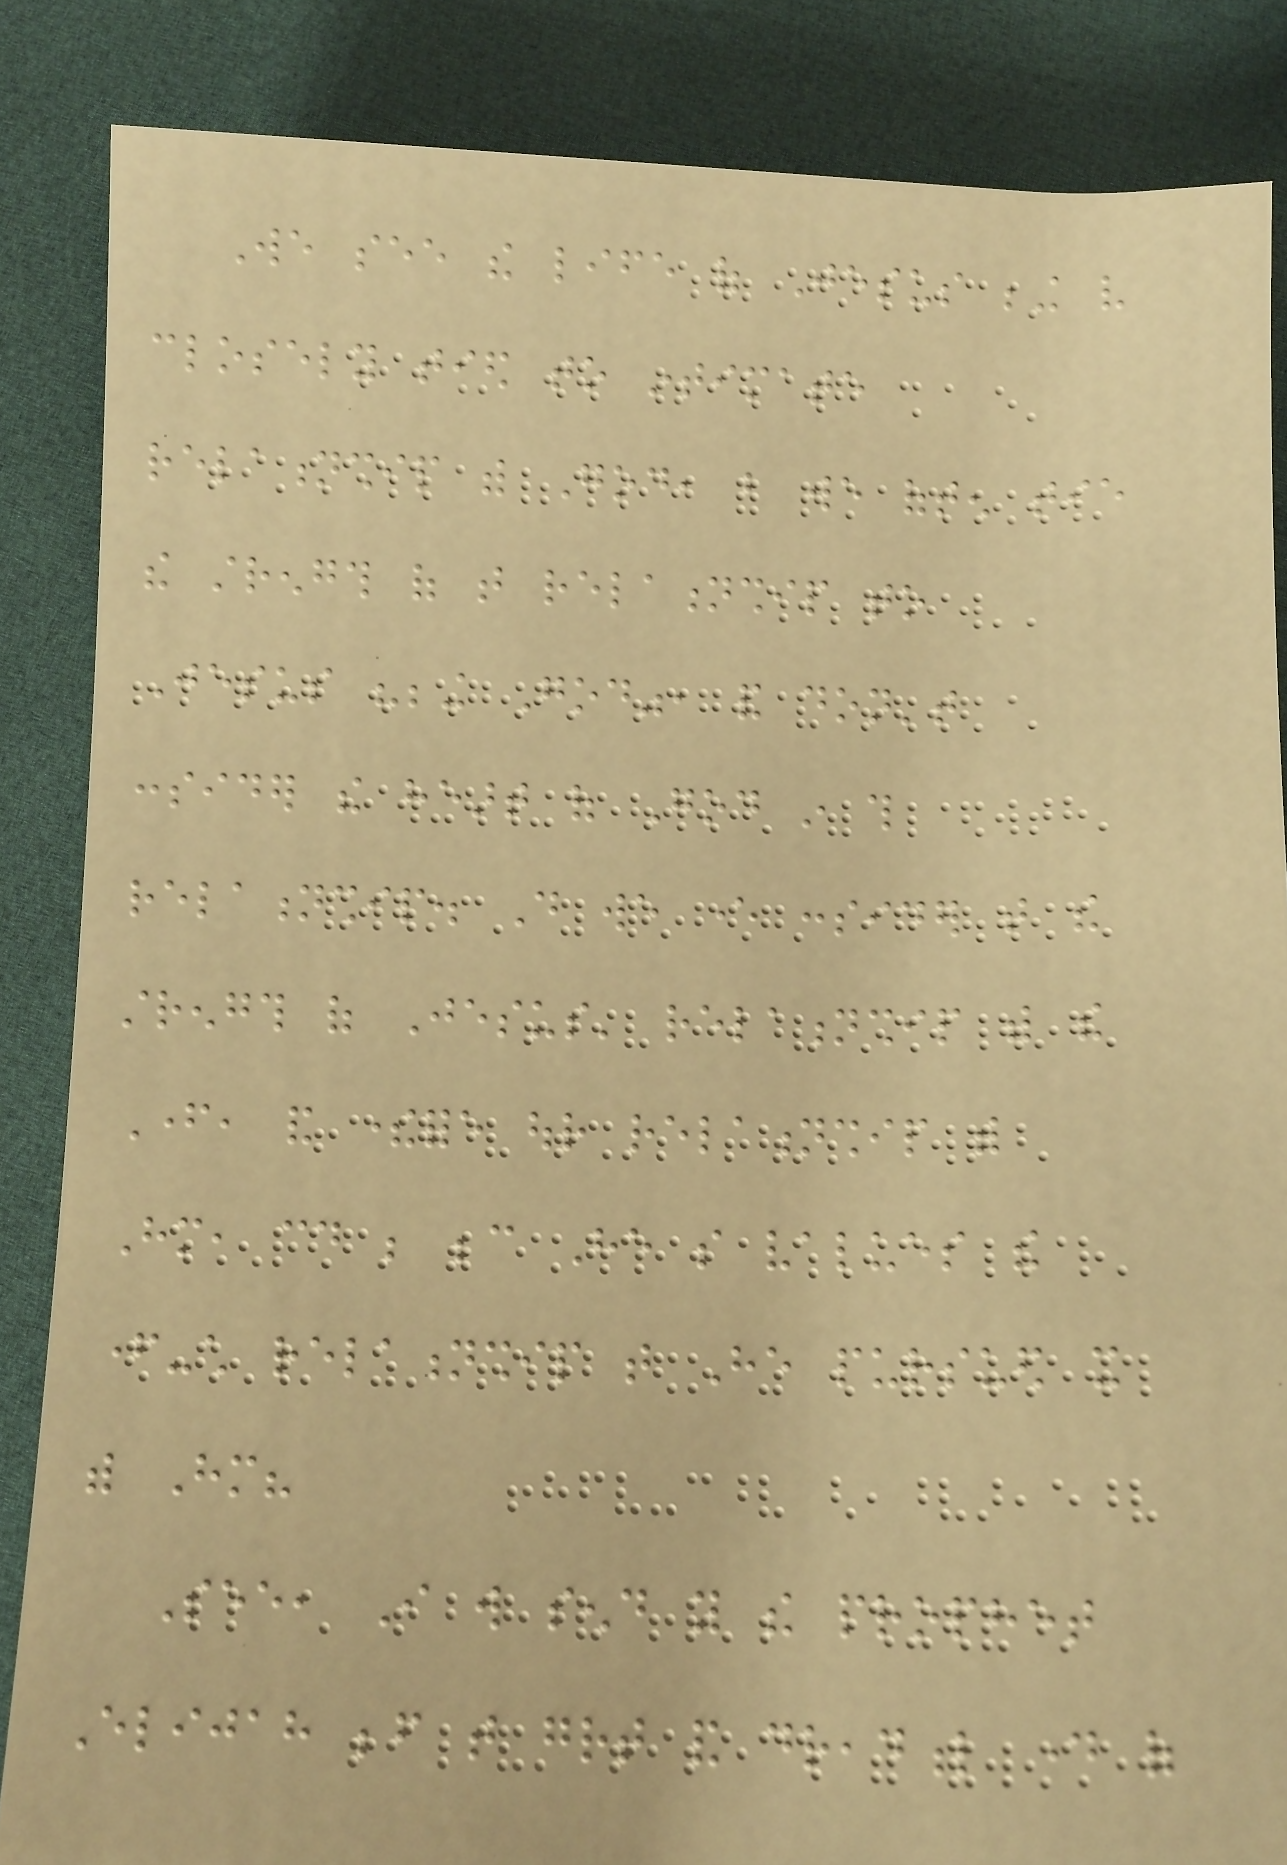We see the life of Jesus being very
closely tied to intimate
relationship with God, but we often tie
the strength of that relationship to
Jesus "being God", and don't
consider the heart of God in this
relationship. Do we ever consider that the
strength of Jesus' relationship with the
Father, and therefore our relationship with
Him, could be because He so values the
father-child relationship that He pursued it
with Him?
See, I will send you the prophet
Elijah before that great and dreadful day of
